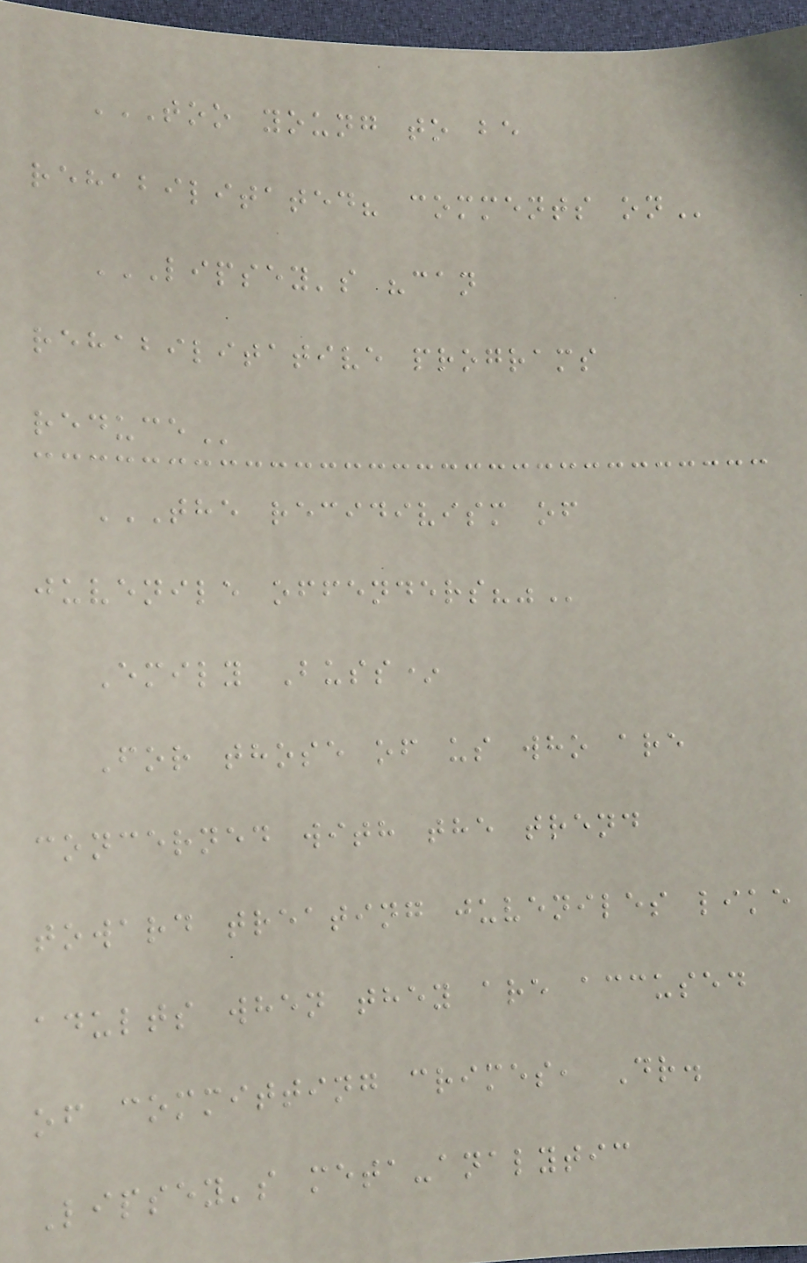TOO YOUNG TO BE
REHABILITATED? COMMENTS ON
LIPSEY'S "CAN
REHABILITATIVE PROGRAMS
REDUCE
THE RECIDIVISM OF
JUVENILE OFFENDERS?"
Emily Buss*
For those of us who are
concerned with the trend
toward treating juveniles like
adults when they are accused
of committing crimes, Dr.
Lipsey's meta-analytic
